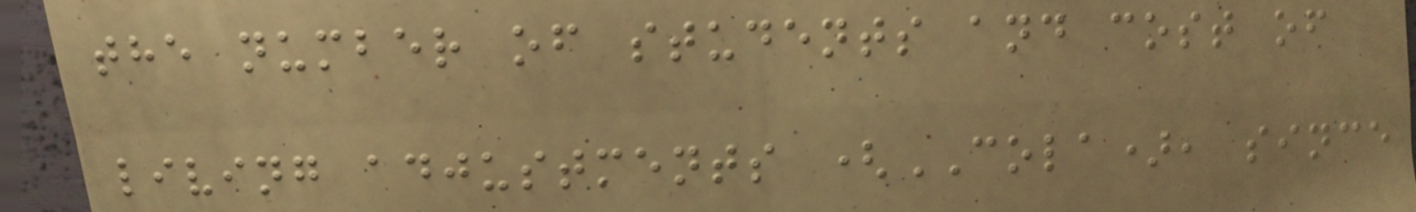the number of students and cost of
living adjustments (COLA), since
